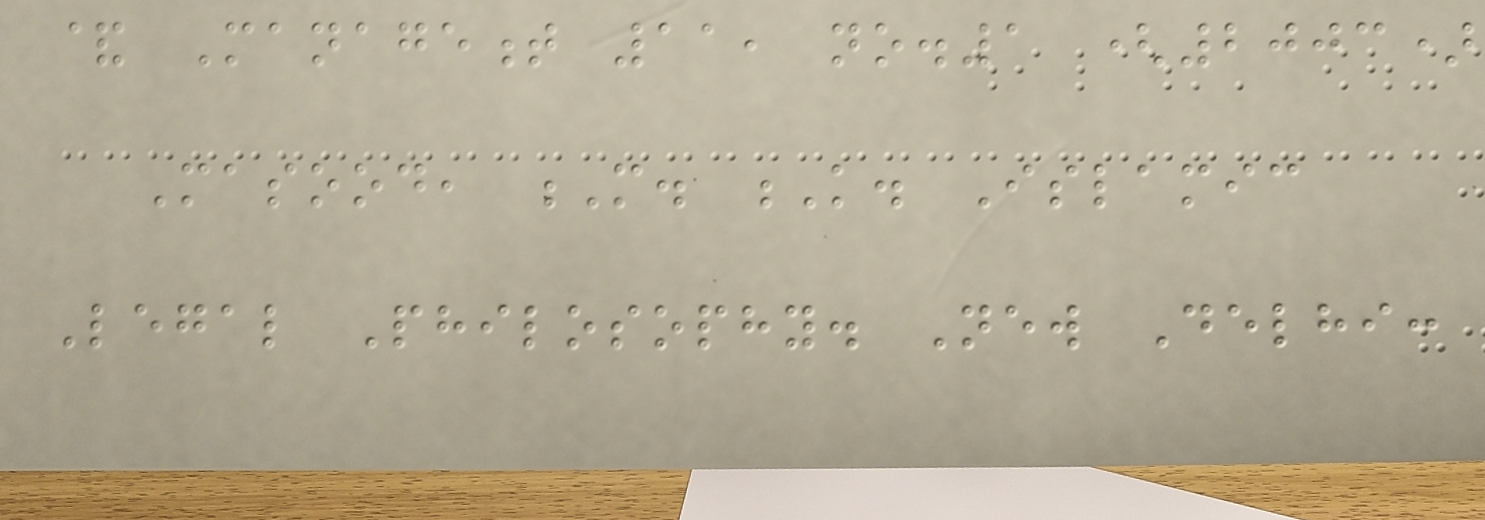& Management 11, no.1 (2003)
Masood, M. K. Islamic
Legal Philosophy. New Delhi:
